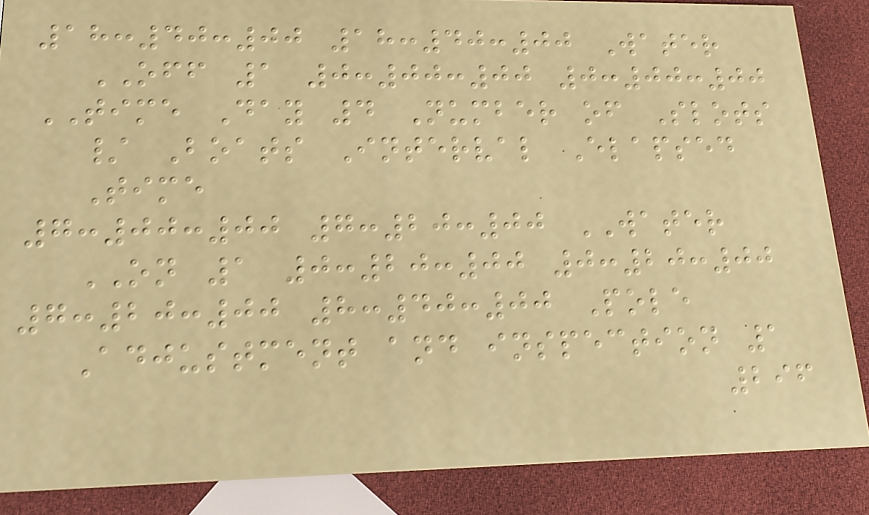18:40:00 18:40:00 Water
OFF 1 0:00:00 0:00:00
TIME Day 4 Number of Slots
/ Boats Interval Elapsed
Time
7:00:00 7:20:00 WATER
ON 1 0:20:00 0:20:00
7:20:00 8:40:00 Pole
Adjustment and inspection 1
296
